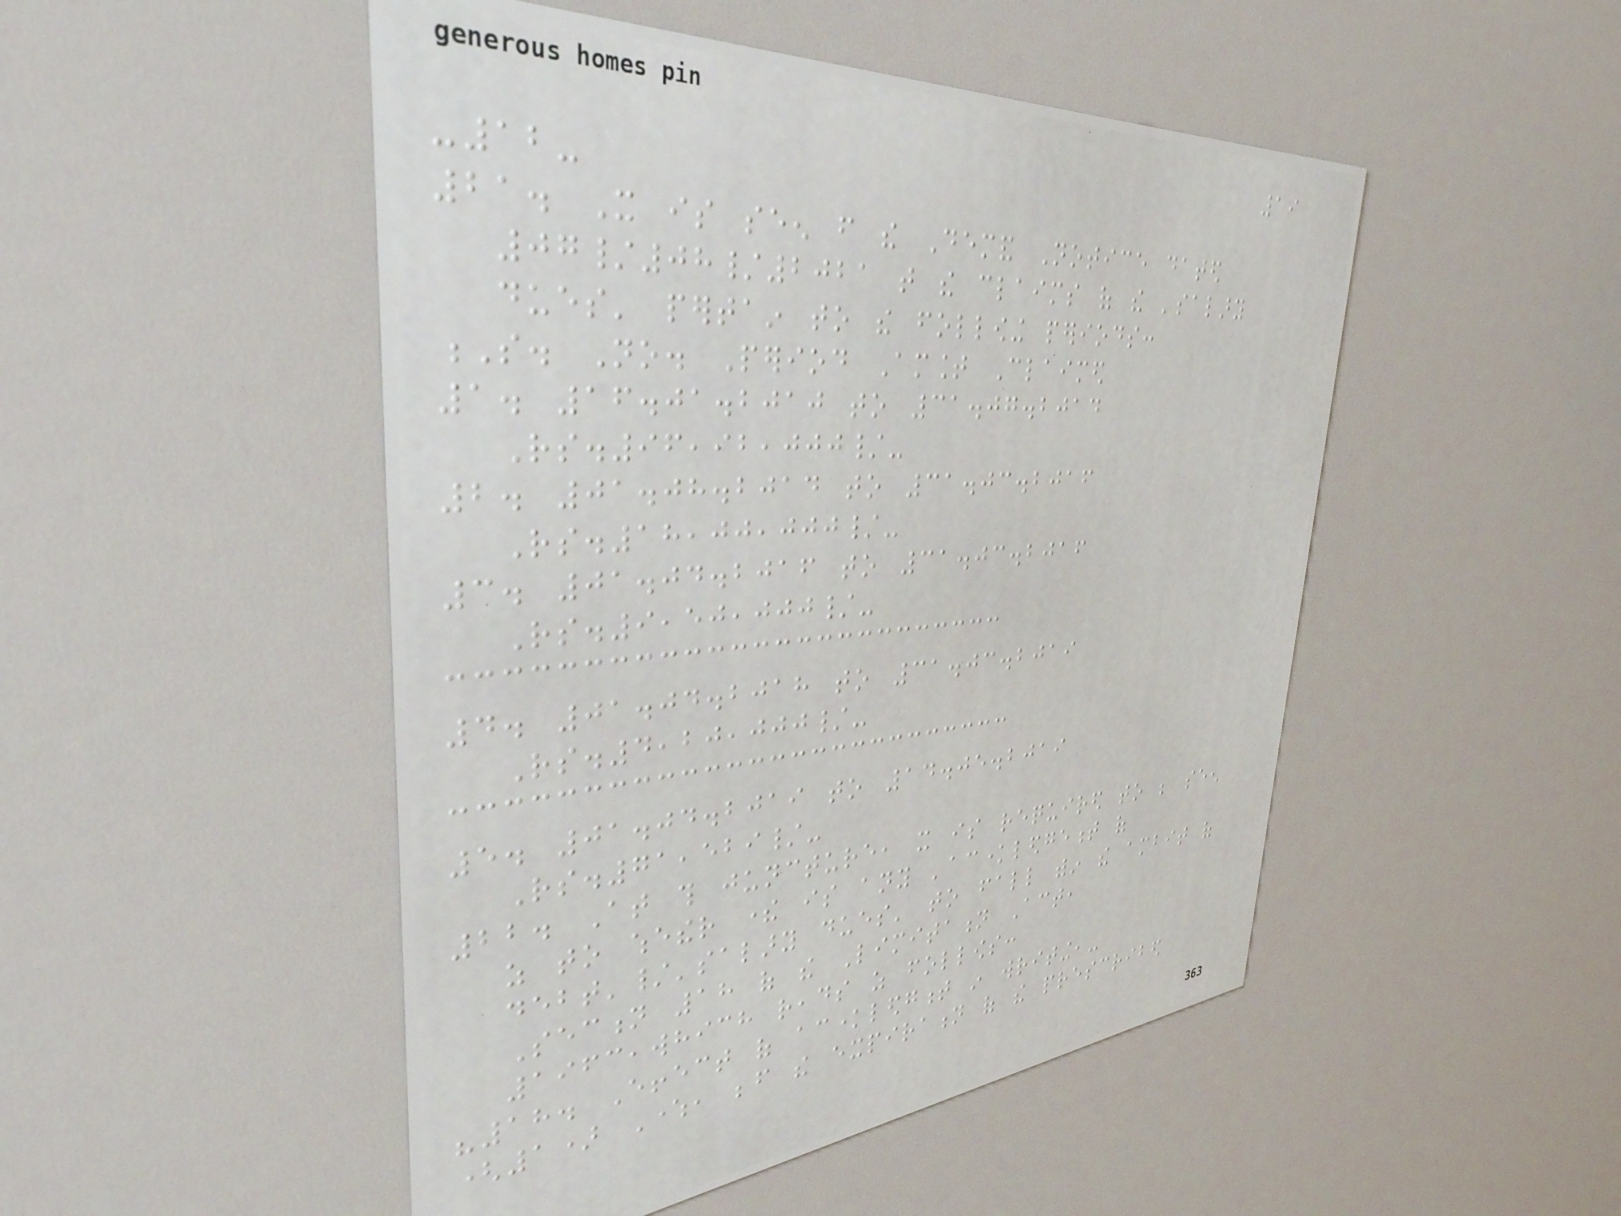19
-12-
21. It is seen from the Demand Notice dated
07/08/2021 that the claims of the 'salary
dues' pertain to the following periods:
S. No. Period Amount Claimed
1. 16.01.2010 to 31.07.2014
Rs.96,92,000/-
2. 01.08.2014 to 31.03.2016
Rs.18,00,000/-
3. 01.04.2016 to 31.03.2016
Rs.9,50,000/-
4. 01.04.2018 to 31.03.2019
Rs.4,20,000/-
5. 01.04.2019 to 14.05.2019
Rs.71,529/-
22. At this juncture, it is required to be seen
as to whether there is any 'acknowledgement of
debt'/'salary dues' to fall within the ambit of
Section 18 of the Limitation Act,
1963,which reads as follows:
"18. Effect of acknowledgment in writing,-
(1) Where, before the expiration of the prescribed
